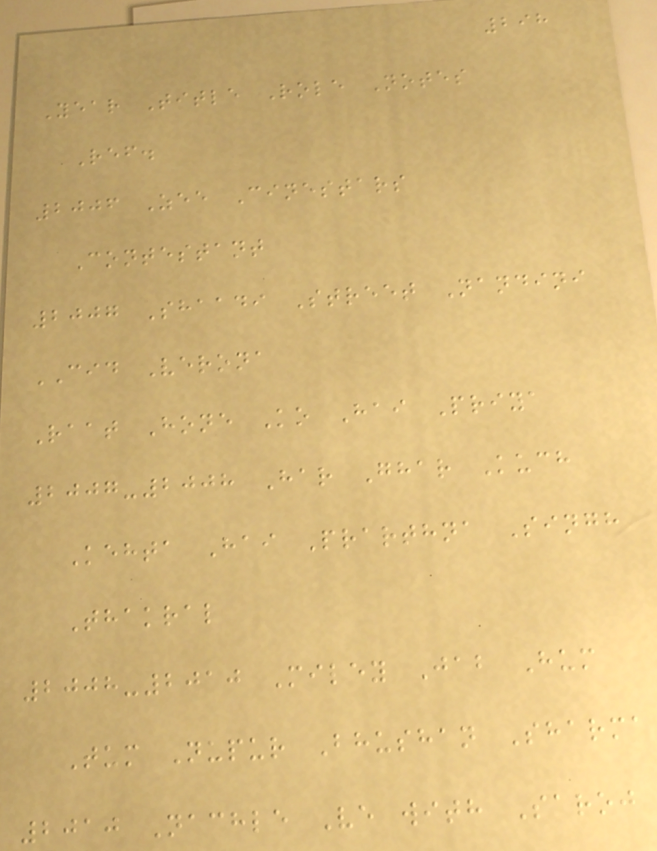298
Year Title Role Notes
Ref.
2006 Zee Cinestars
Contestant
2007 Shaadi Street Nandini
CID Verona
Raat Hone Ko Hai Priya
2007-2008 Har Ghar Kuch
Kehta Hai Prarthna Singh
Thakral
2008-2010 Miley Jab Hum
Tum Nupur Bhushan Sharma
2010 Nachle Ve with Saroj
